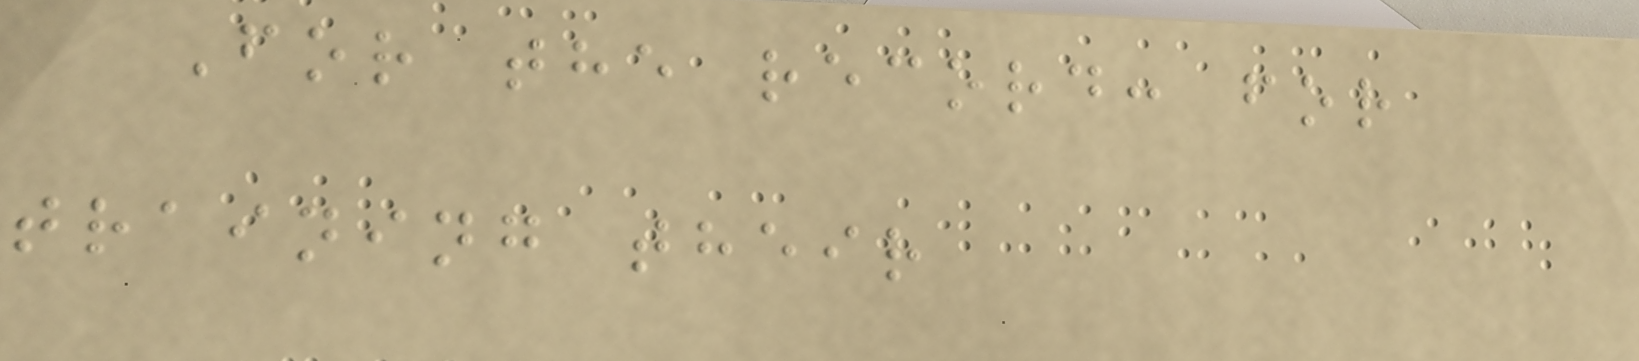For the record: for
training their
